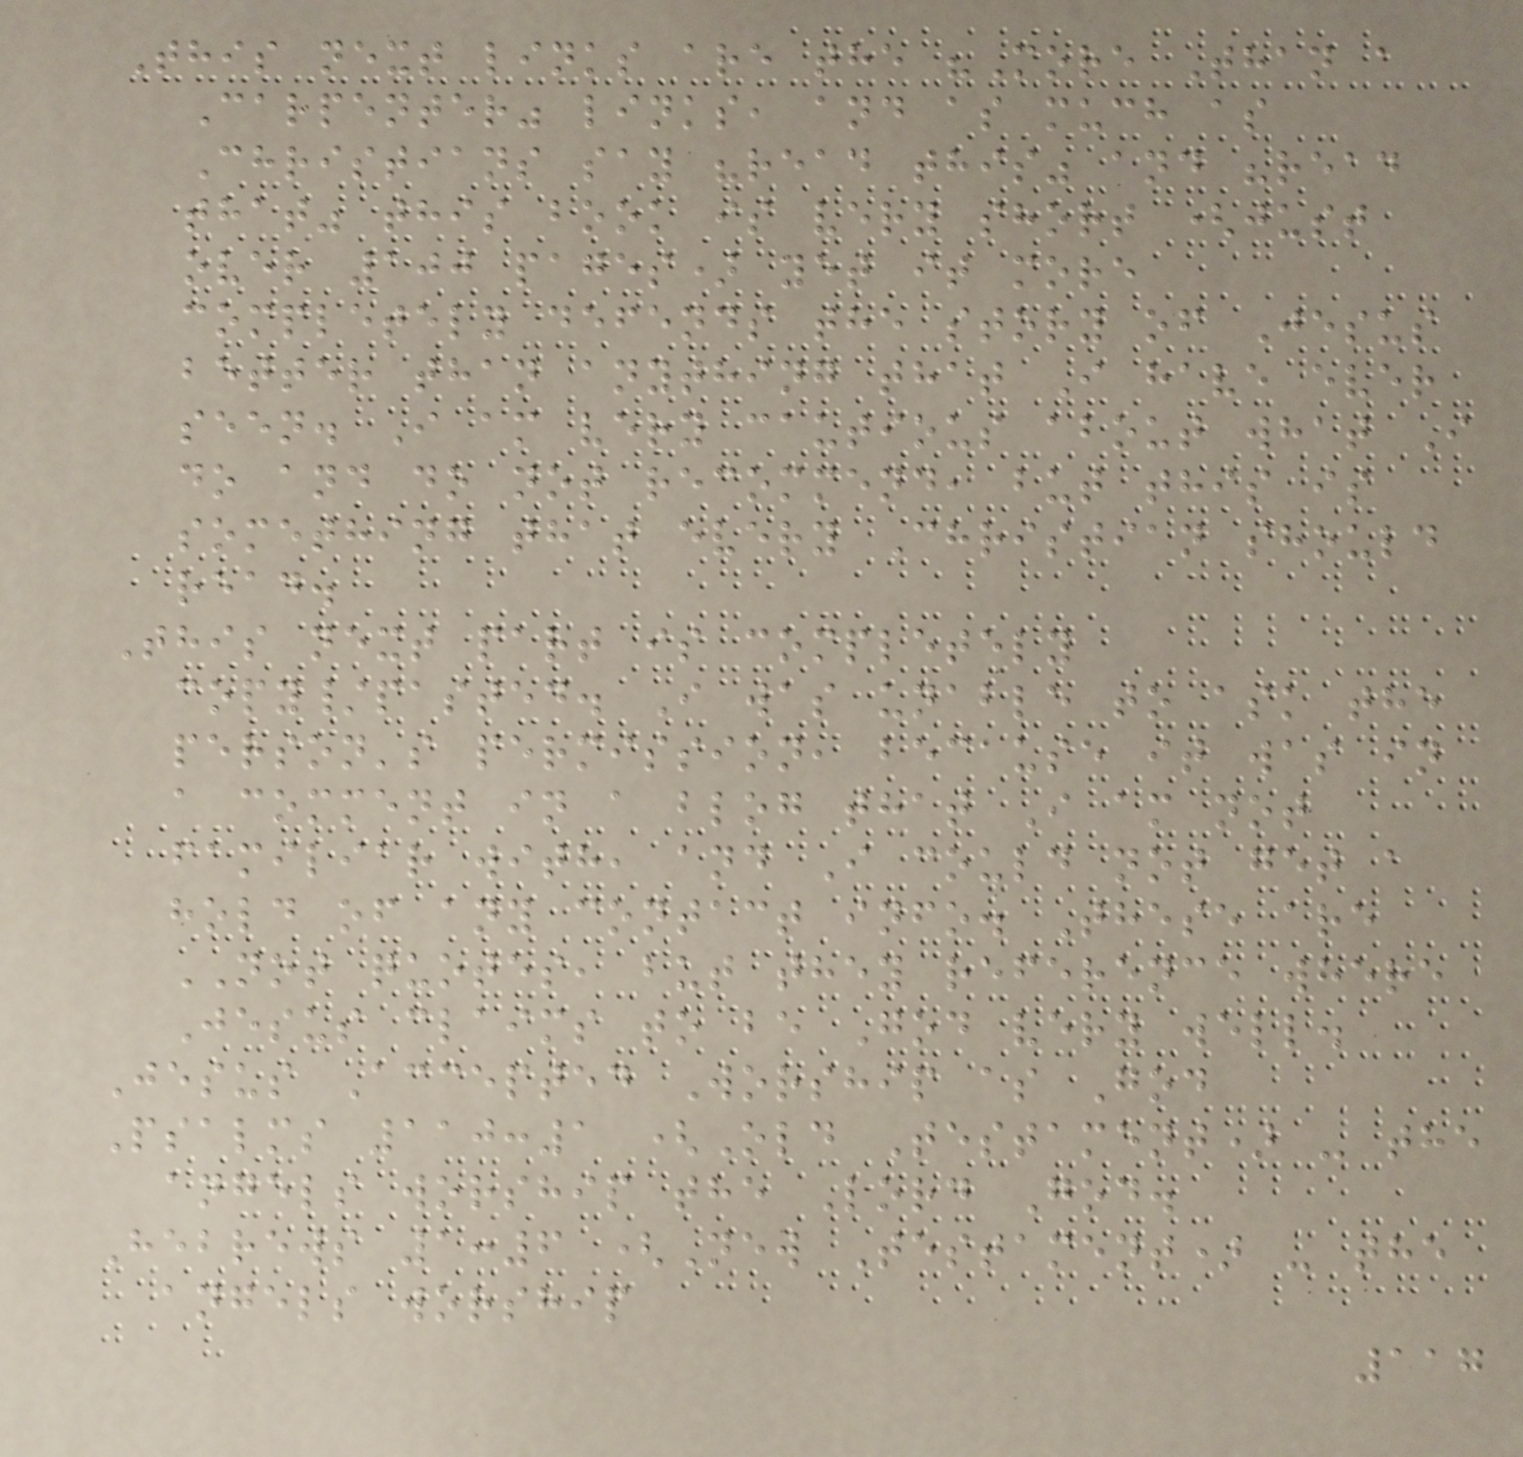This next links are the "More Than a
Carpenter" links, and as much as
Christians say "read this" and "read
that" this book is very short (just
over 100 pages) yet it more
completely defends the story of Jesus
better than anything that I have ever
seen. I am very cautious about what I
do and do not recommend, but this is
something that every Christian should
read.
This next part is completely
copy/pasted. I was unable to ask the
person's permission, because it was in
a comment in a blog that I am not
familiar with, and I could not get a
hold of any contact info. These are
NOT quotes, but they reference where
Jesus claims to be God very well.
Jesus Accepted Worship as God
Psalms 110:1 (Old Testament) - the
angels worship the Lord God.
Hebrews 1:6 (New Testament) - the
angels worship
117
